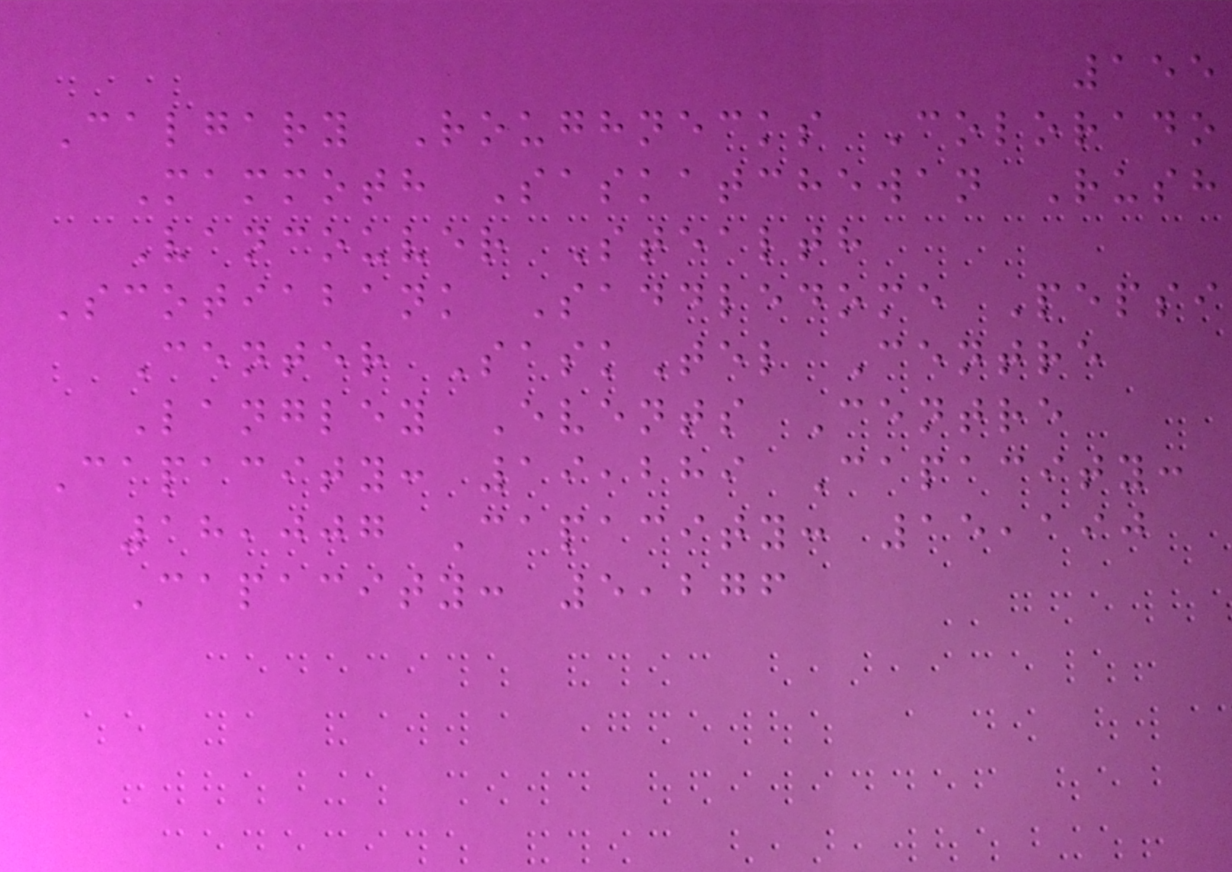155
Calgary Roughnecks Colorado
Mammoth Saskatchewan Rush
Vancouver Stealth
Scotiabank Saddledome Pepsi
Center SaskTel Centre
Langley Events Centre
Capacity: 19,289 Capacity:
18,007 Capacity: 15,190
Capacity: 5,276
